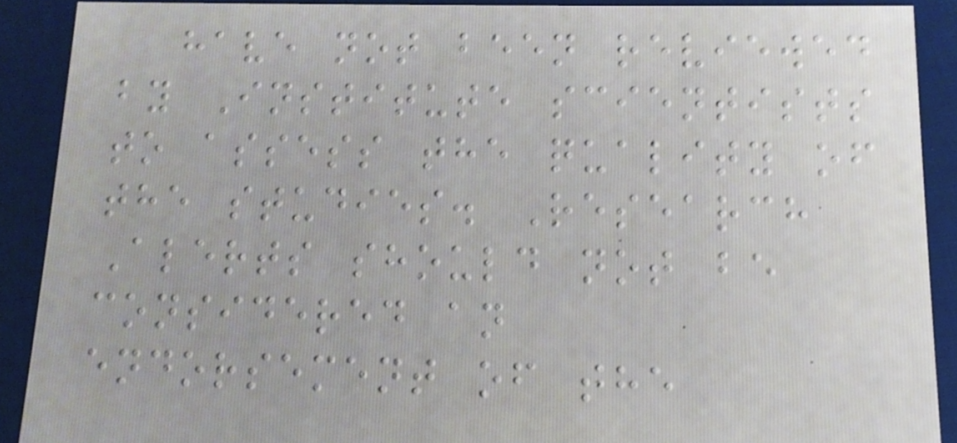have not been reviewed
by Institute scientists
to assess the quality of
the studies. Research
Alerts should not be
considered an
endorsement of the
